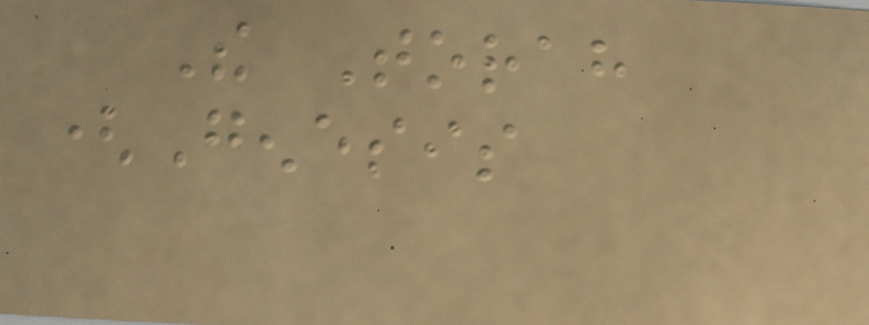The Torah
(Genesis
